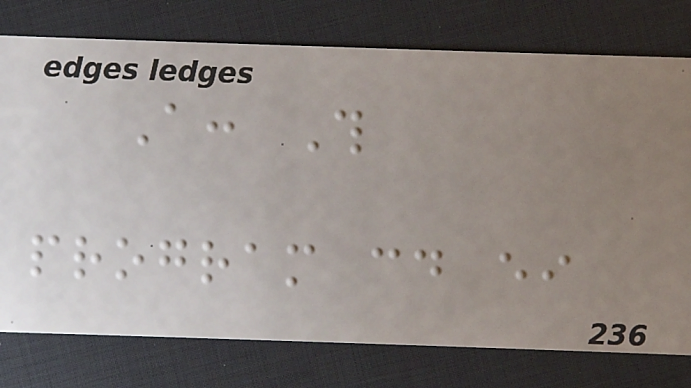A: This
program could either
